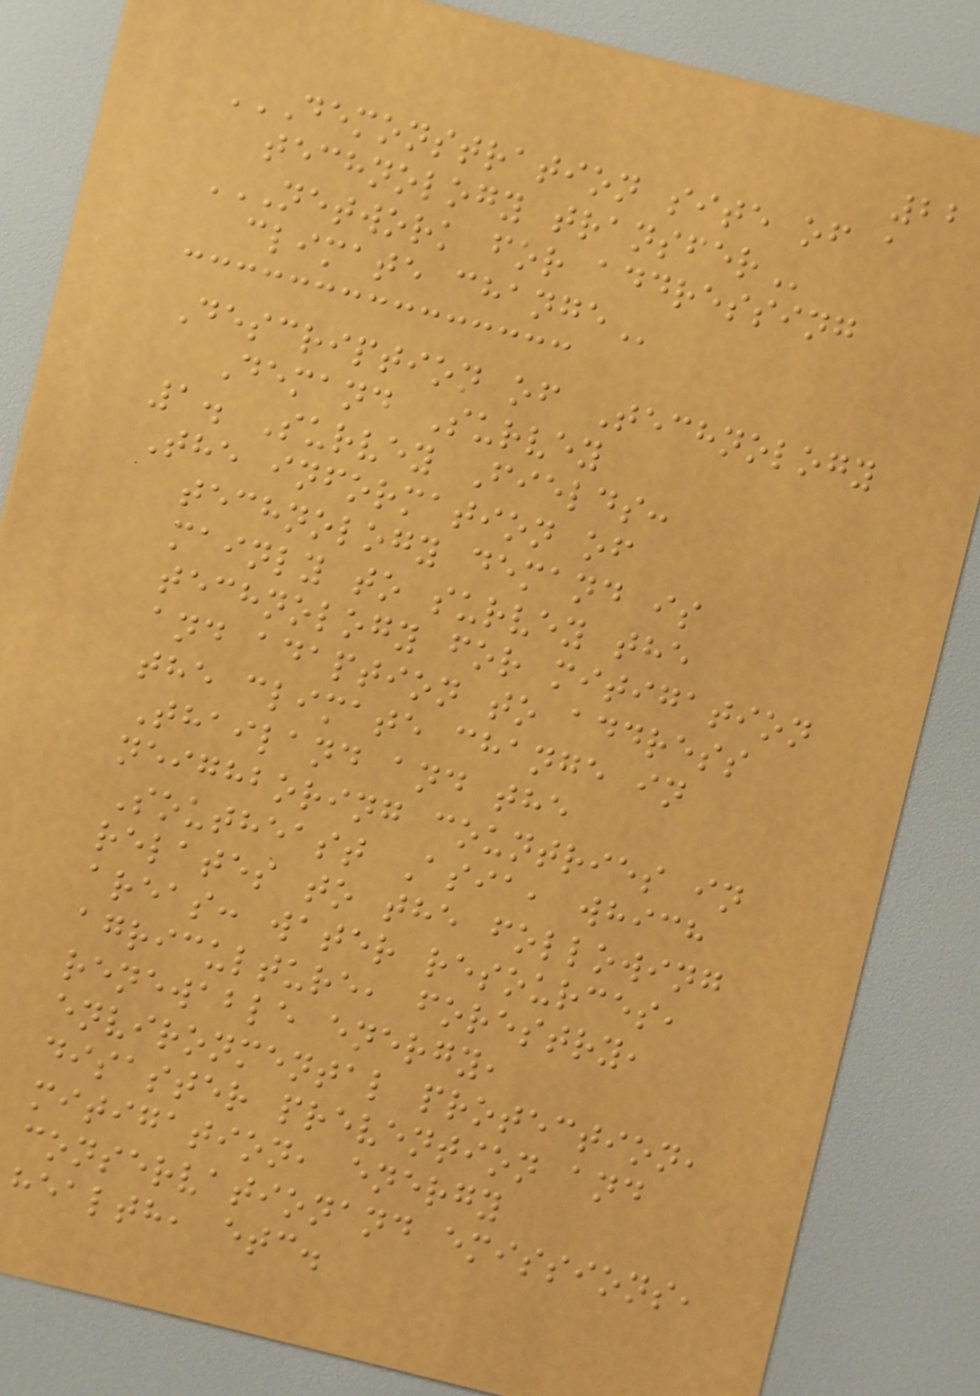22
DEMONSTRATION SITE OF A
TECHNOLOGY TRANSFER
NETWORK FOR ADDRESSING
CLIMATE CHANGE
Description of Technology
Demand Survey
1. Survey Fields:
The information of
technology demand is
mainly to survey the
technology for mitigation
and adaption to address
the climate change in
Thailand and the
neighboring countries in
Southeast Asia, which
relates to the following
areas: water resources,
agriculture, forestry,
renewable energy,
environmental protection,
disaster prevention and
mitigation, energy
conservationand emissions,
health, etc.
